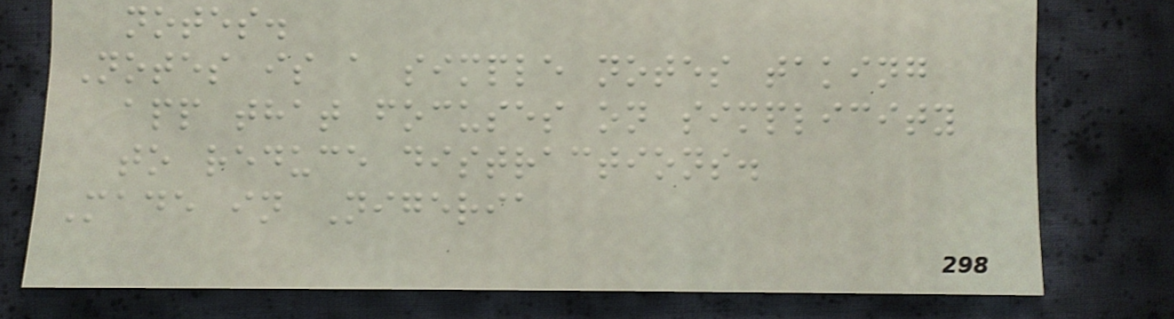notes.
Notes is a simple notes taking
app that focuses on simplicity
to reduce distractions.
Made in Nigeria
